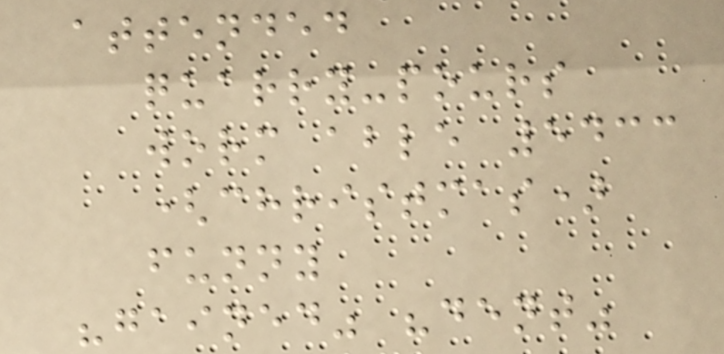attended
quarry-pours
worm able 5433
(christmas)
funny
"gained" "dent"
